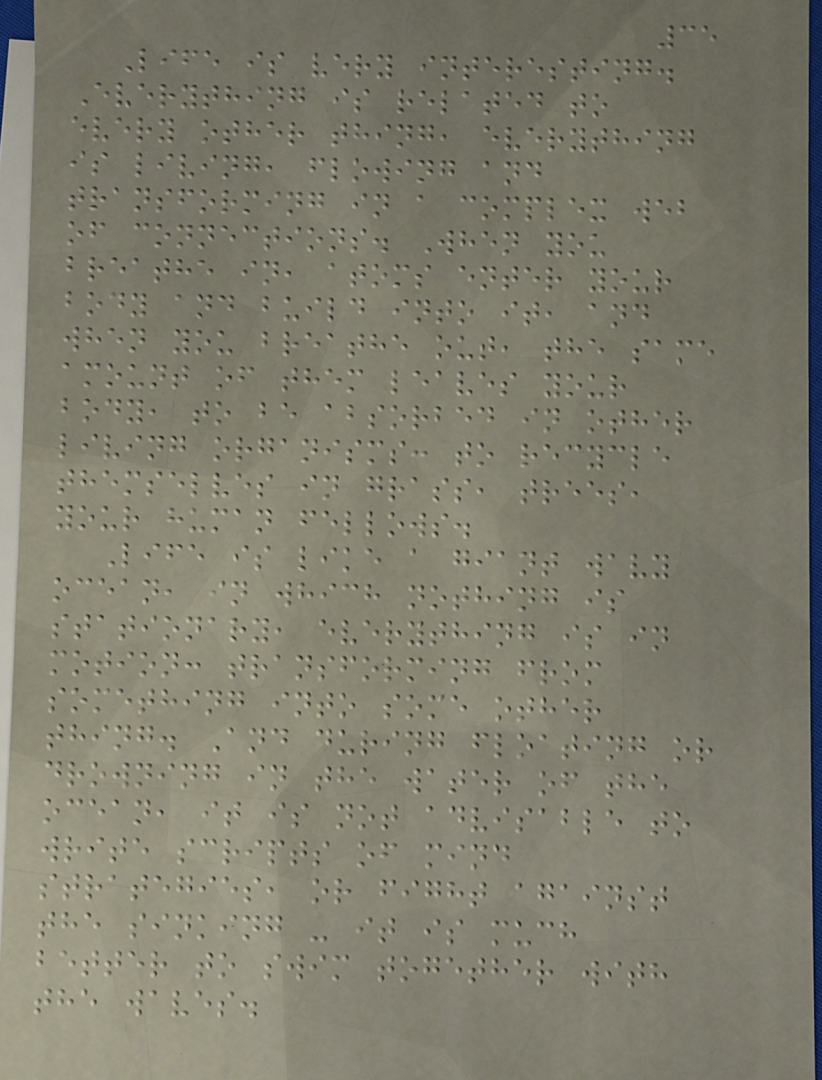35
Life is very interesting.
Everything is related to
every other thing, everything
is living, flowing and
transforming in a complex web
of connections. When you
breathe in, atoms enter your
body and build into it, and
when you breathe out, the same
amount of them leaves your
body, to be absorbed in other
living organisms: to recycle
themselves in grass, trees,
your human fellows.
Life is like a giant wavy
ocean, in which nothing is
stationary, everything is in
motion: transforming from
something into some other
thing. And during floating or
drowning in the water of the
ocean, it is not advisable to
write scripts of mind
strategies, or fight against
the sinking - it is much
better to swim together with
the waves.
